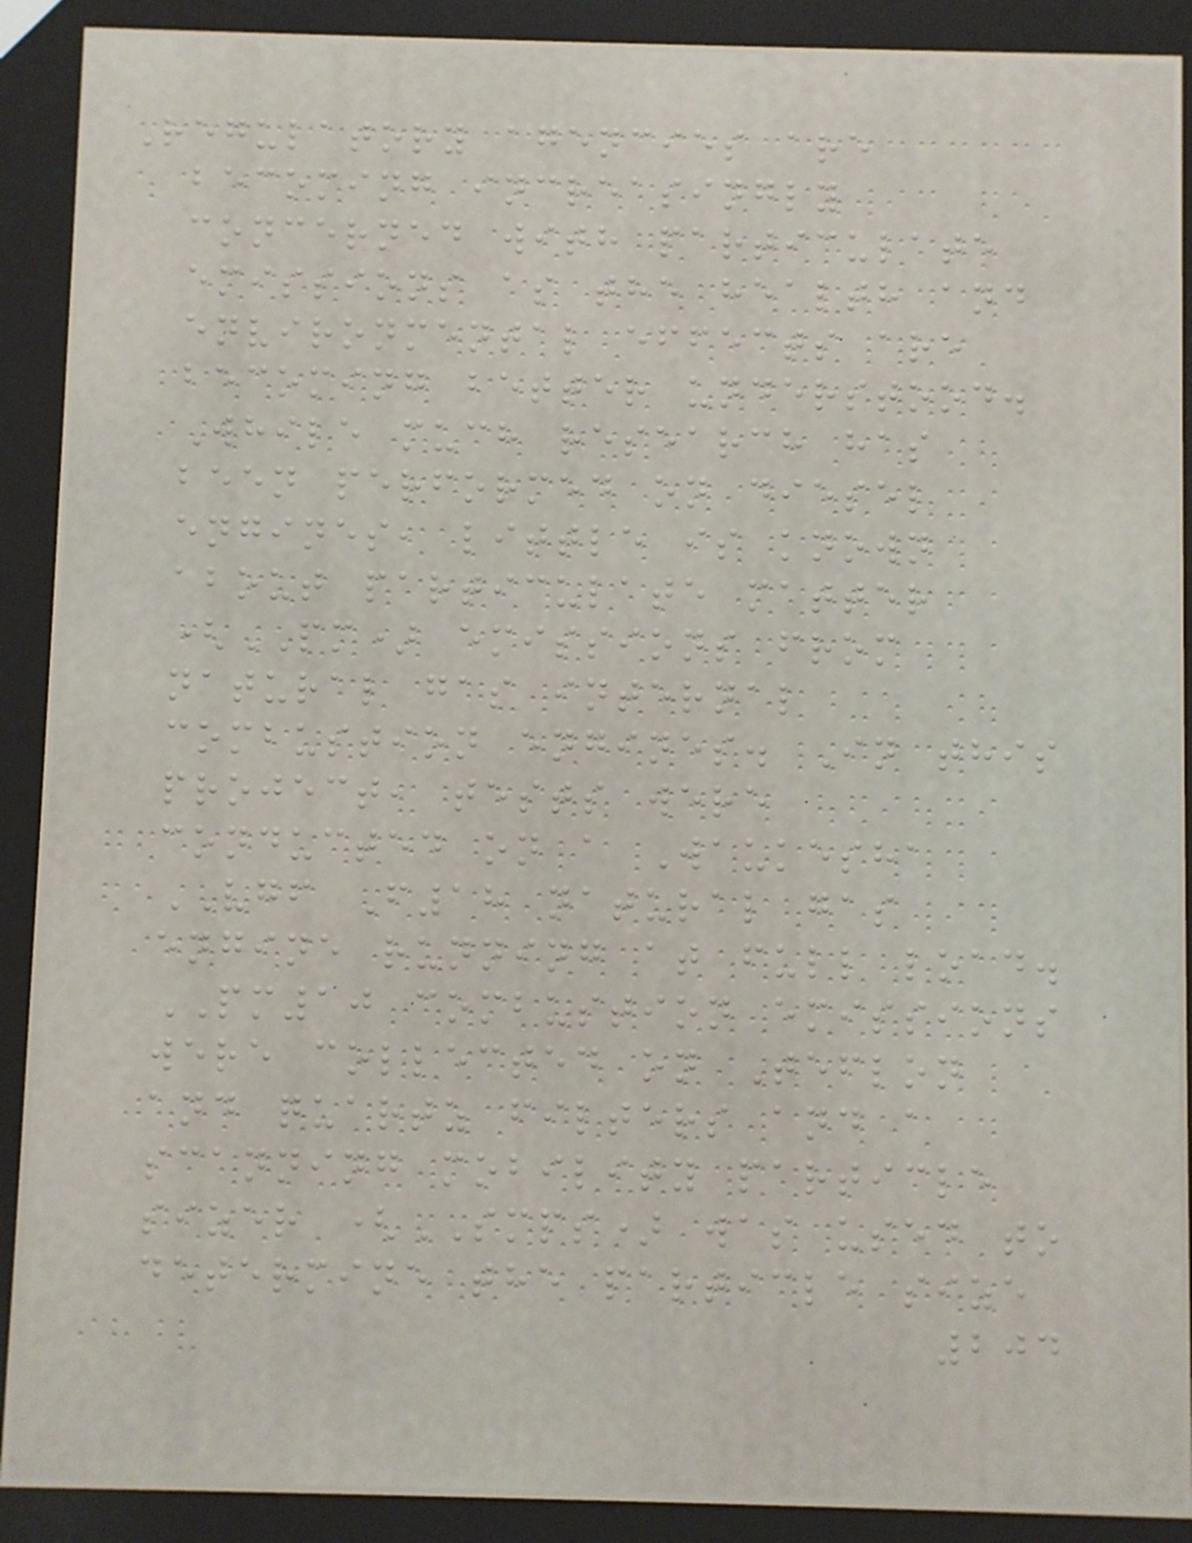Regulatory agencies are
becoming increasingly
concerned with particulate
emissions as the health and
environmental effects are
becoming better understood.
While much research has
been performed on diesel
engines, little is known
about particulate matter
(PM) emissions from
natural gas internal
combustion engines. In this
project, tests were
conducted on a Waukesha
VGF F18 natural gas
engine running at full load.
PM10 combustion emissions
were collected on Teflon
and quartz filters and a
scanning mobility particle
sizer (SMPS) was used to
determine the particle size
204
